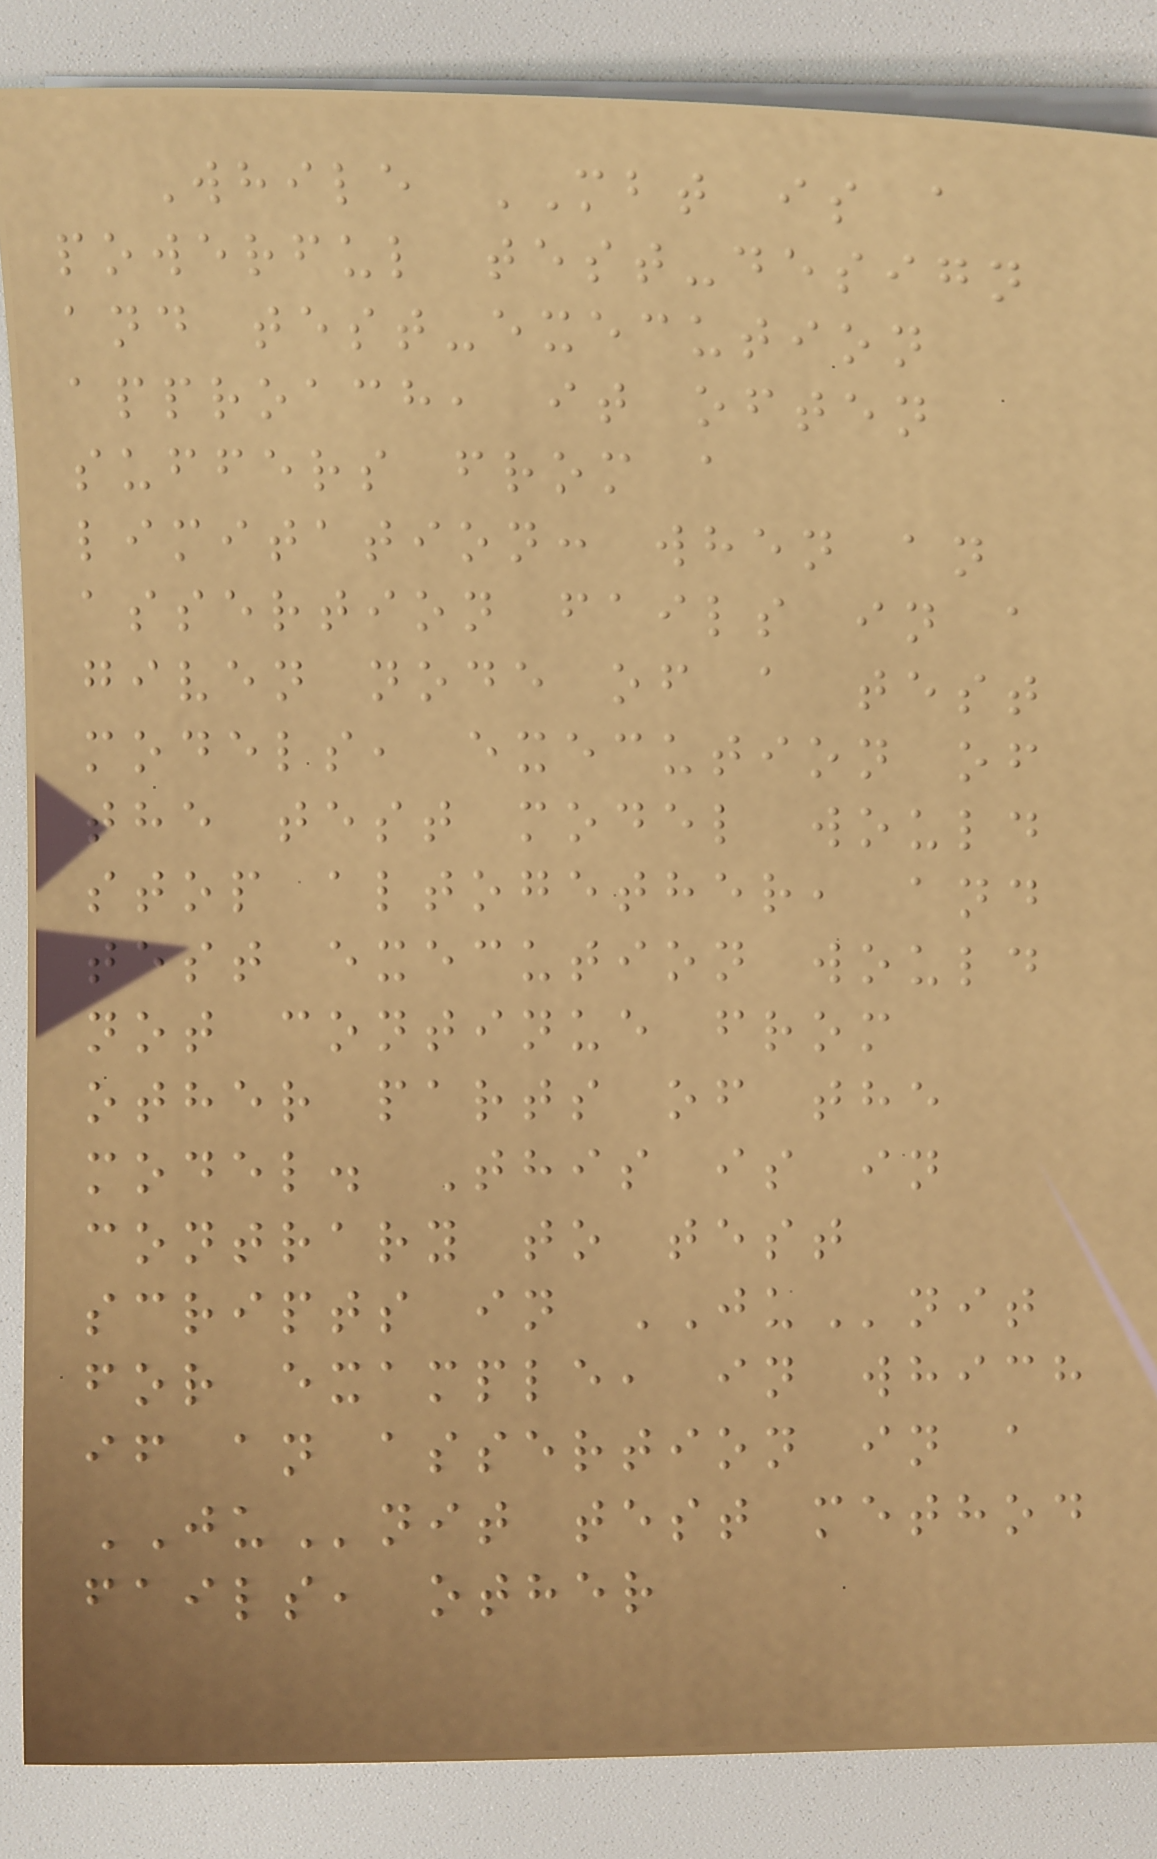While MBT is a
powerful test-design
and test-execution
approach, it often
suffers from a
limitation: when an
assertion fails in a
given node of a test
models, execution of
the test model would
stop altogether, and
test execution would
not continue from
other parts of the
model. This is in
contrary to test
scripts in JUnit
for example, in which
if an assertion in a
JUnit test method
fails, other
